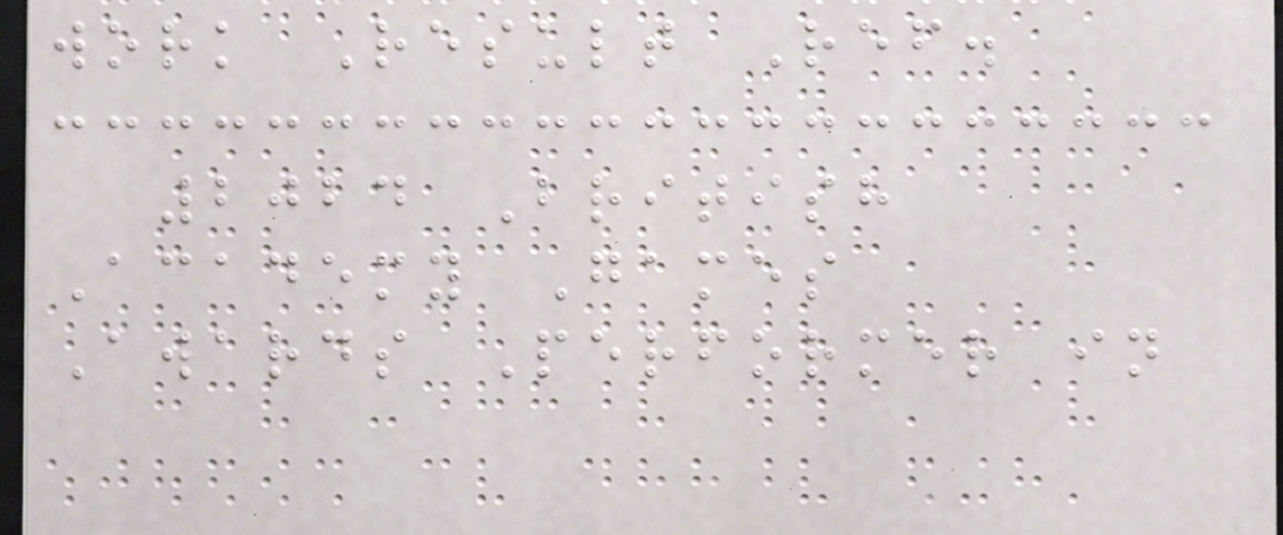work Result Ref.
2024 British
Academy Games
Awards Performer in
